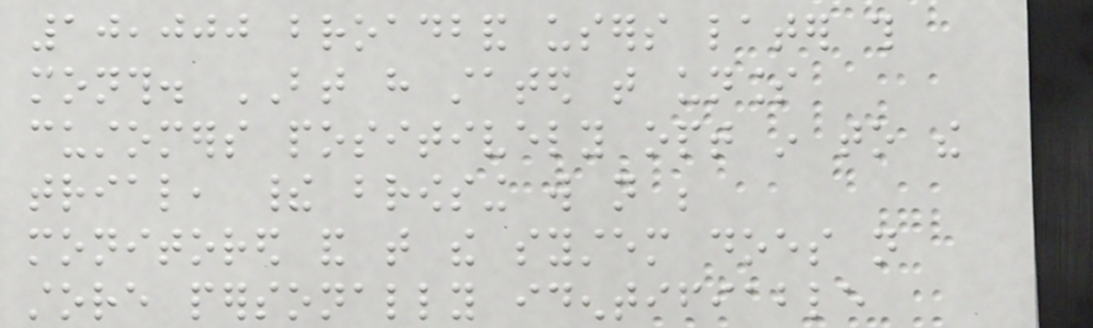10,000 broadband users later this
month. BT have stated that unless
customers positively opt in to the
trial, their browsing will not be
monitored and that the system does not
store personally identifiable
